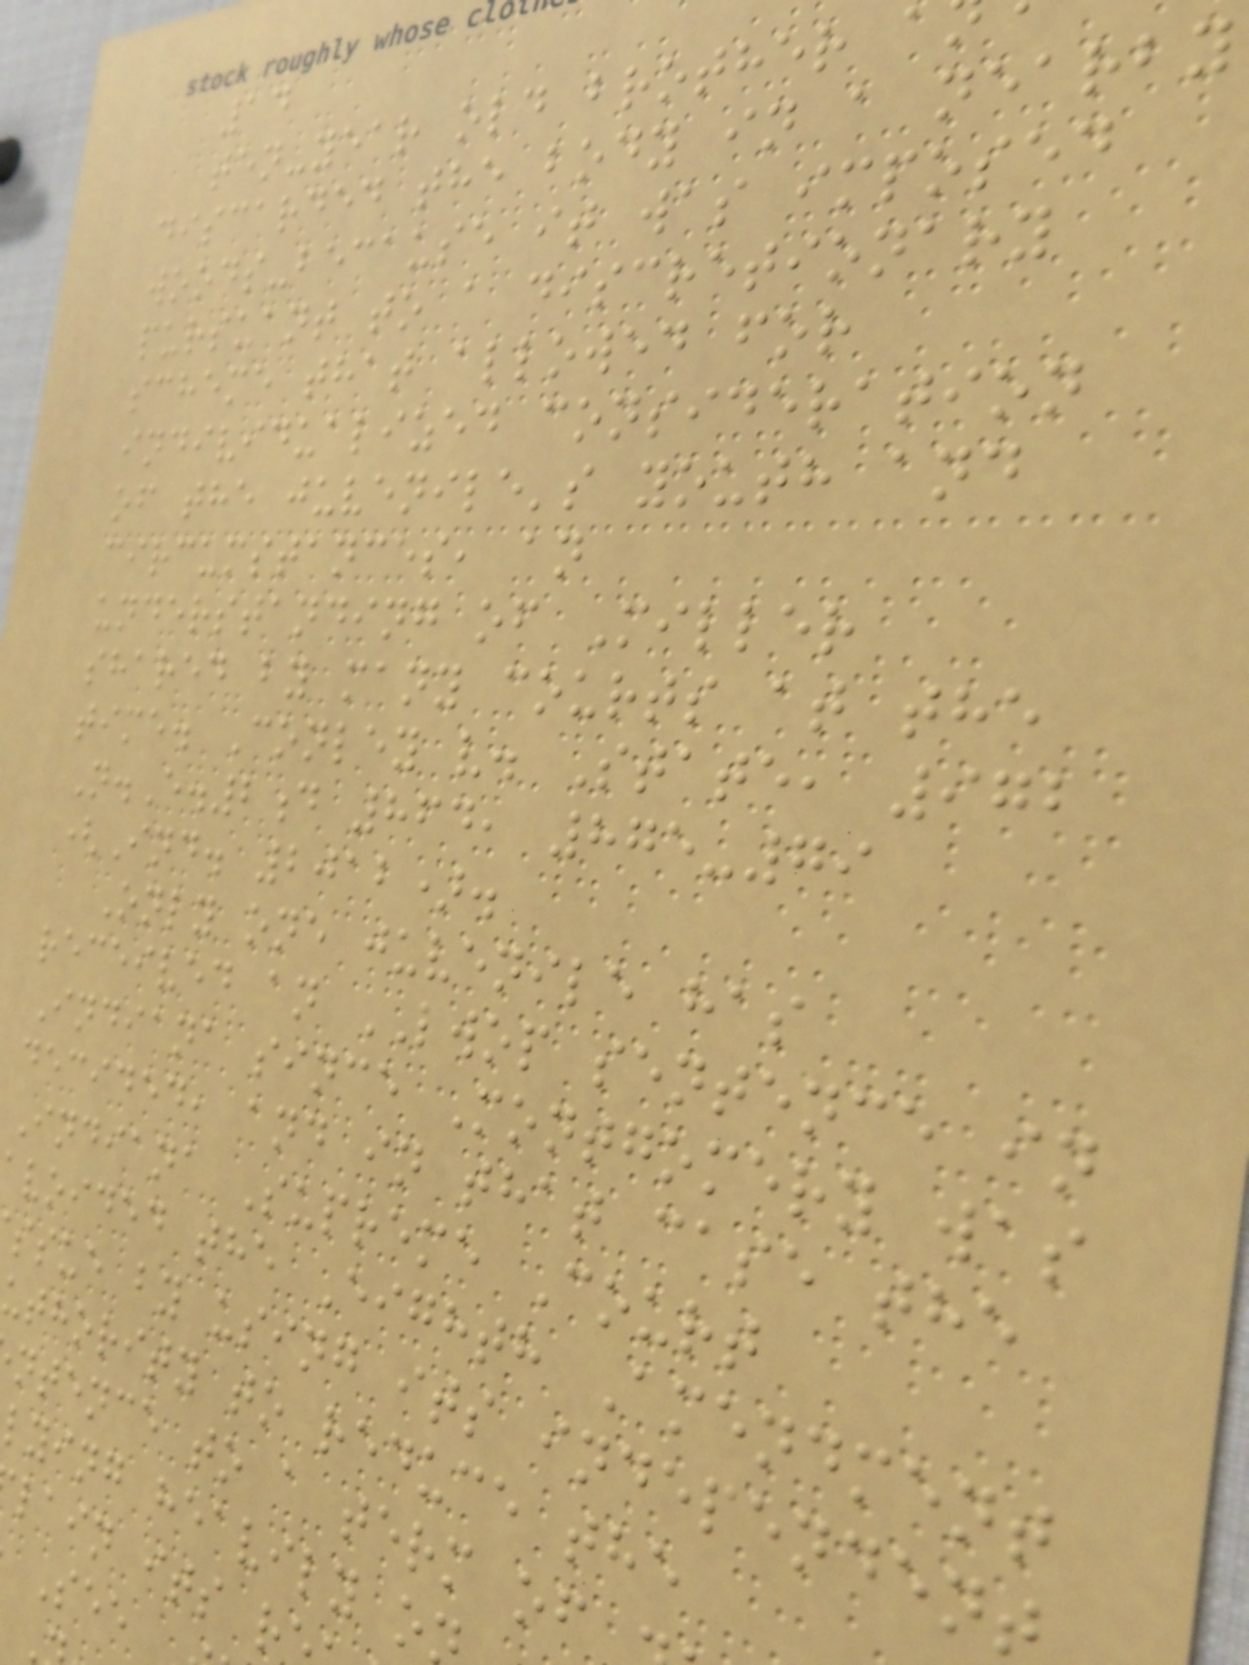14
ten-year old brother
discarded the body in a nearby
woods-because it was imposed
pursuant to a discretionary
scheme that allowed for
individualized consideration
of the juvenile's youth and
circumstances, an
understanding of Miller
shared by many courts at the
time. Conley v. State, 972
N.E.2d 864, 875-79
(Ind. 2012).
Only one juvenile has
received an LWOP sentence in
Indiana since Montgomery was
decided, and in that case the
Indiana Supreme Court
voided the Eighth Amendment
ssue by using its independen
uthority to reduce the
ntence to a term of
lying heavily o
lain its r
